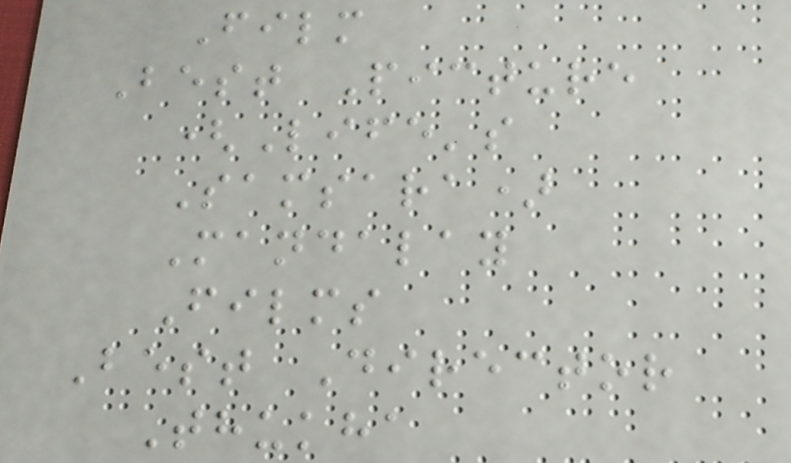Film
Best Picture
(Life's
Samsara)
Mandalay
Films
Best Director
Thukha
